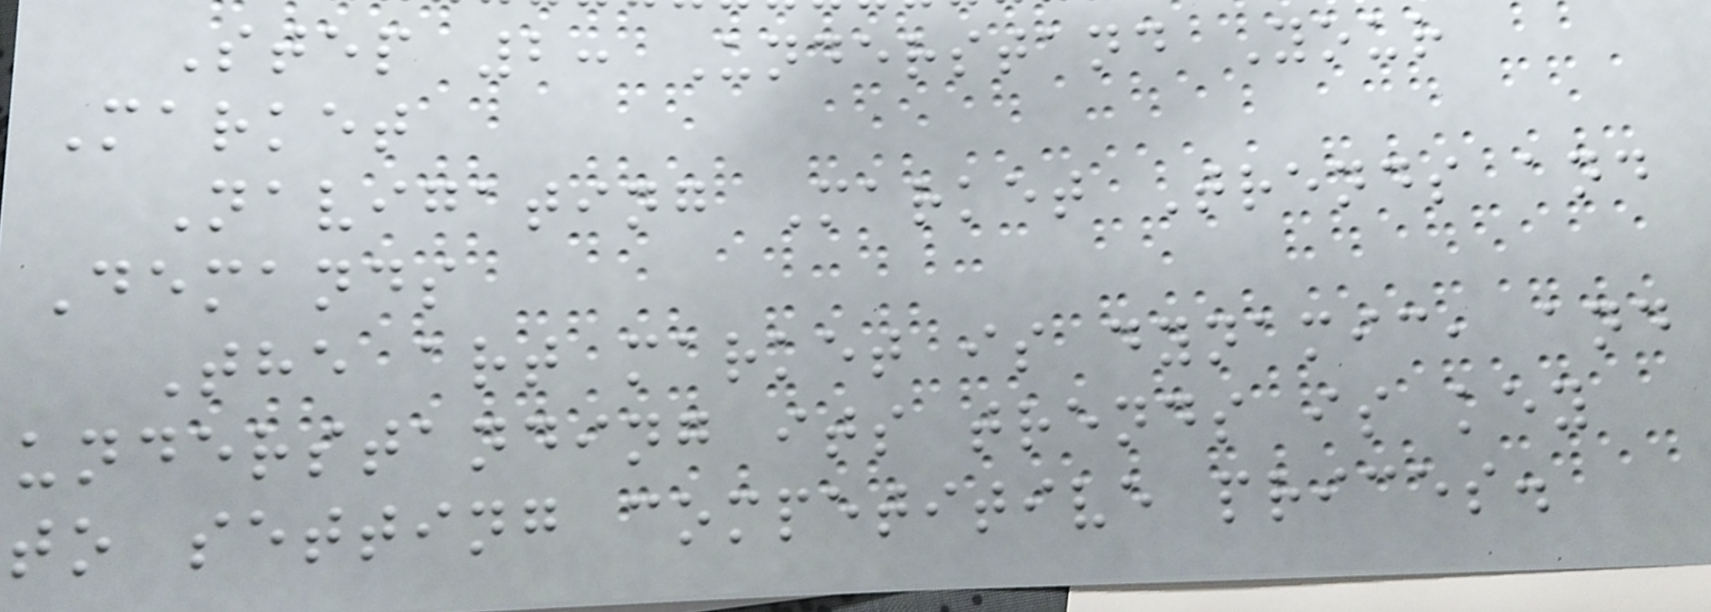Step 2: Understand Your
Market
Navigating Market Trends and
Demands
The art market is dynamic, and
understanding its trends is key
to setting competitive prices.
